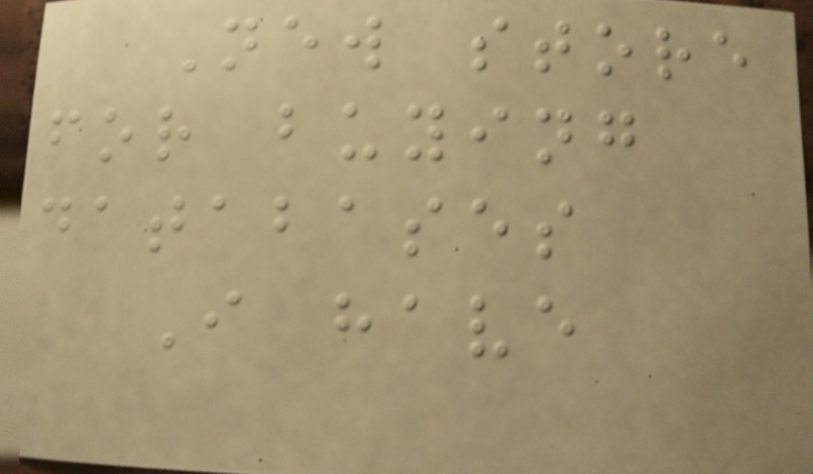New store
for buying
databases
I have
